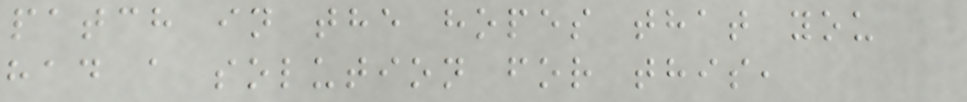patch in the hopes that you
had a solution for this,
